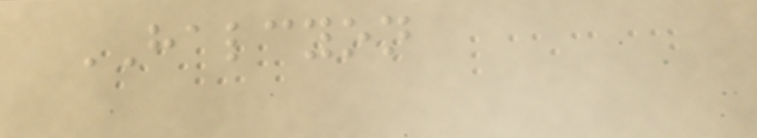HALCYON
